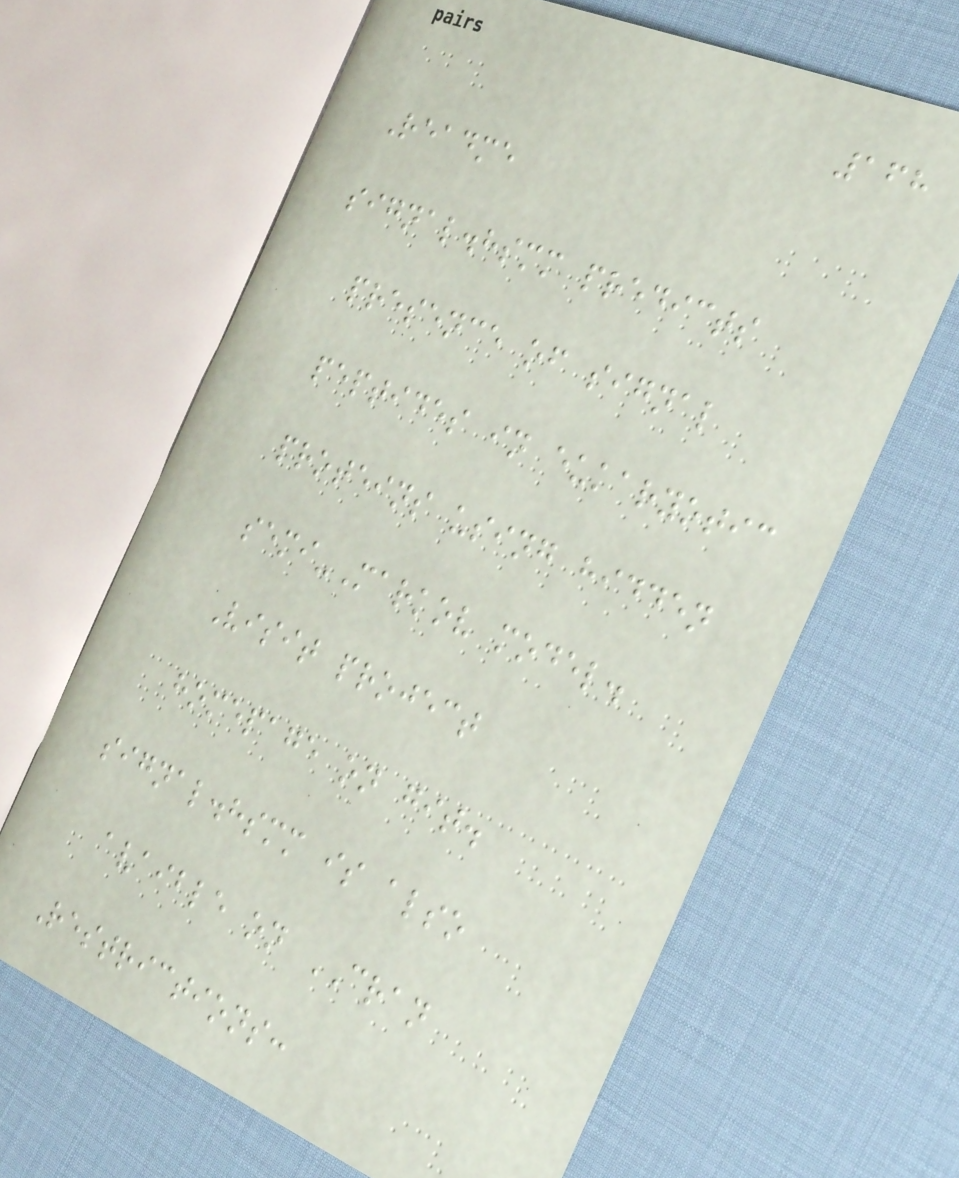168
Readme
signal.hsmm predicts
presence of signal
peptides in eukaryotic
proteins using hidden
semi-Markov model.
Visit project
homepage on git.
signal.hsmm is also
avaible on CRAN
Restrictions:
